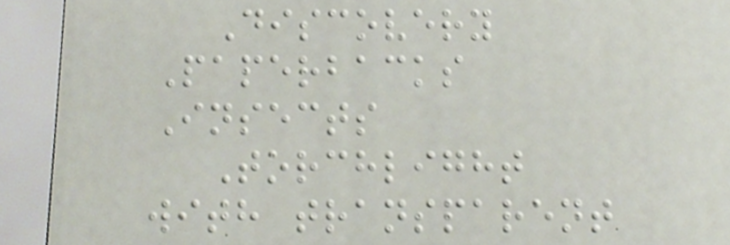Discovery
Paperbacks
Insects
Torchlight
with transparent
